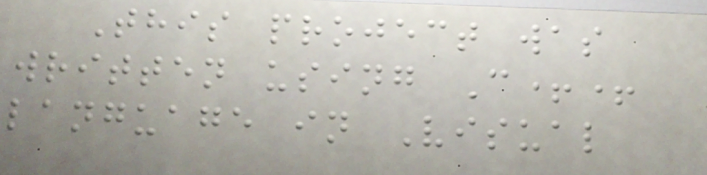This project was
written using C++
language in Visual
